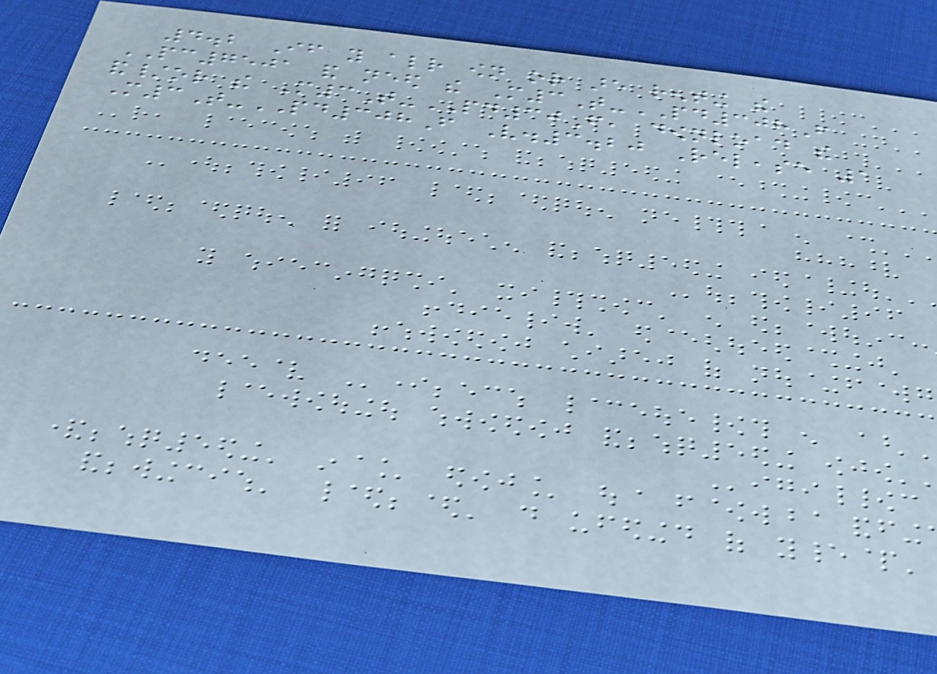4.2 If you already own or are renting the
PC7501 and need the M3T-PD308F
and/or the M3T-PD30F, download the
M3T-PD308F V.3.20 Release 1
